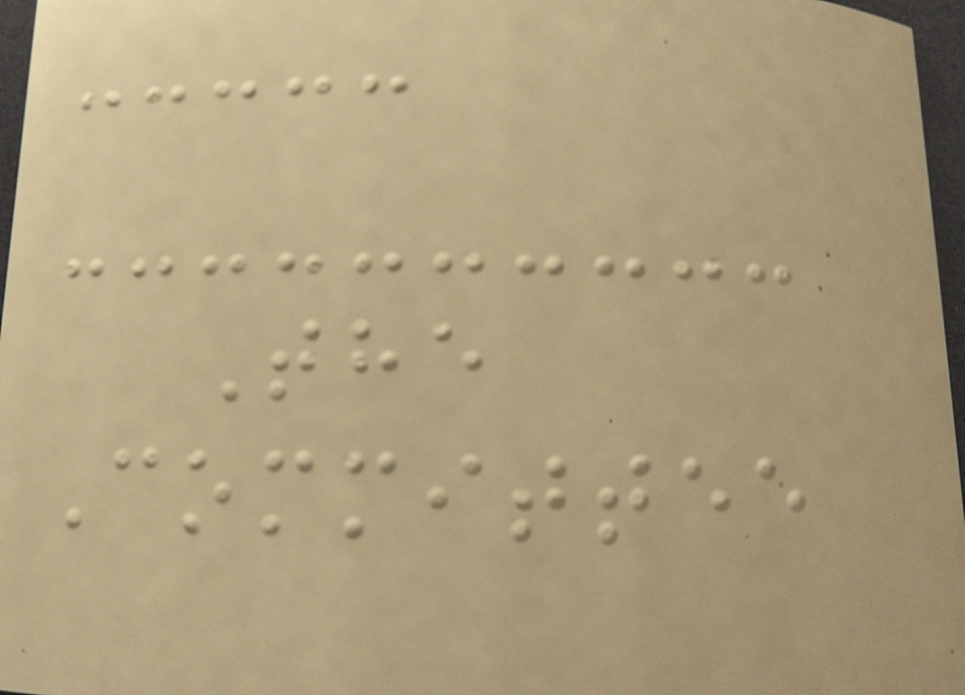The
Committee
